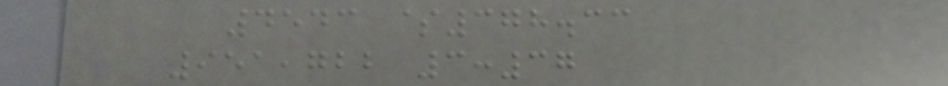4543 $378.33
951,722 3:37
